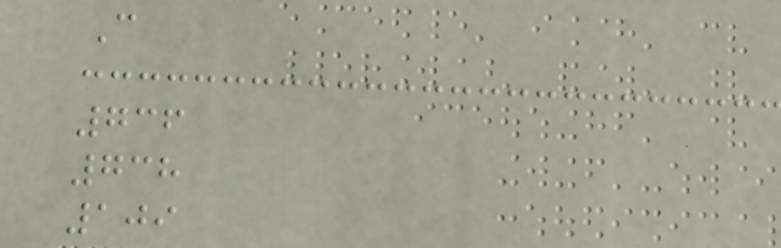C
736
738
109
